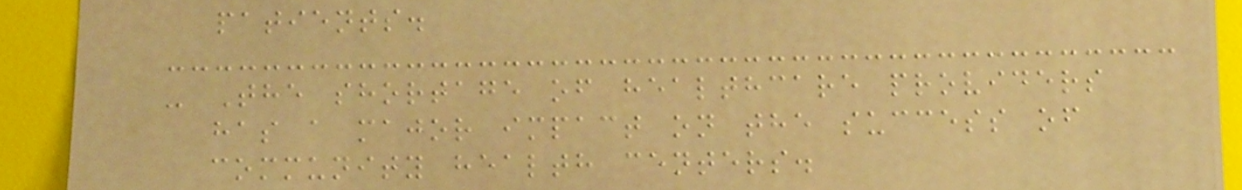patients.
- The shortage of healthcare providers
has a major impact on the success of
community health centers.
